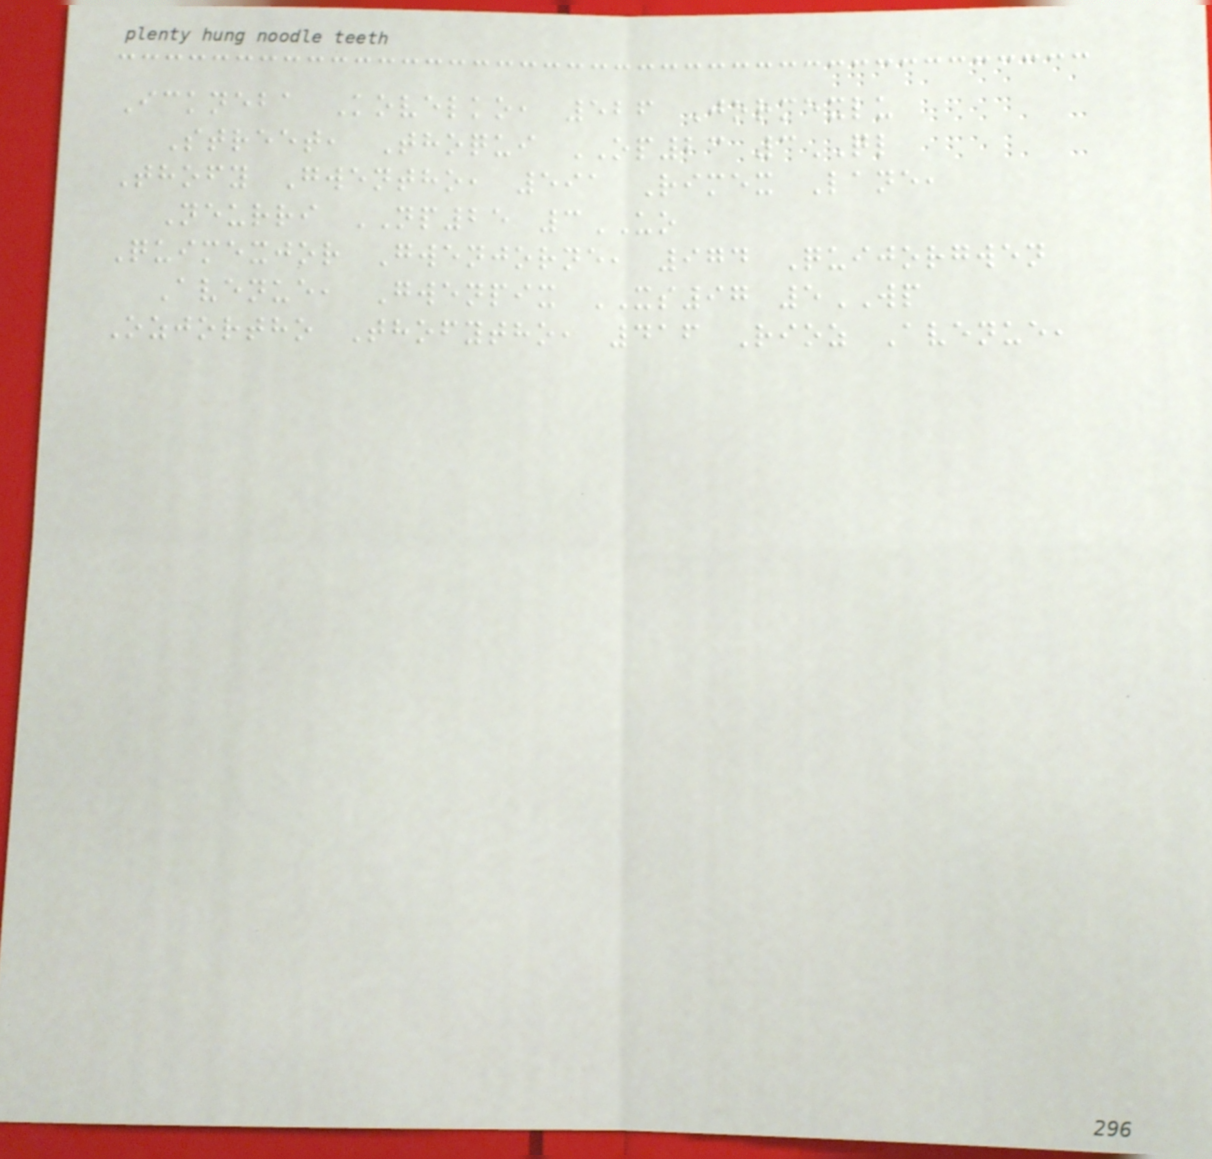Ickneba Kovelko, 526 Jormexlu
Street, Thoqui OP23 3QL
Thofy Gwentho, 591 Rimex Lane,
Neurri NP25 3UO
Quimexjor Gwenjorne, 974 Quijorgwen
Avenue, Gwenpix XS97 5WP
Ozjortho Thofytho, 416 Rioz Avenue,
